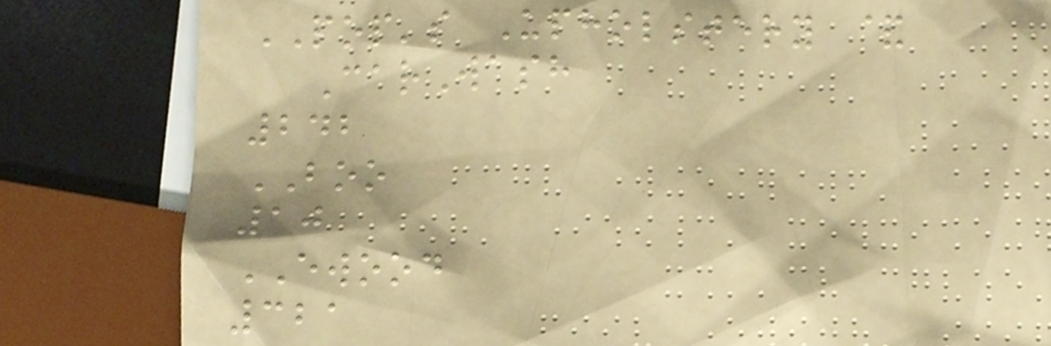POP's Upholstery &
CarWash
242
BOO
10
EWOOD
321
